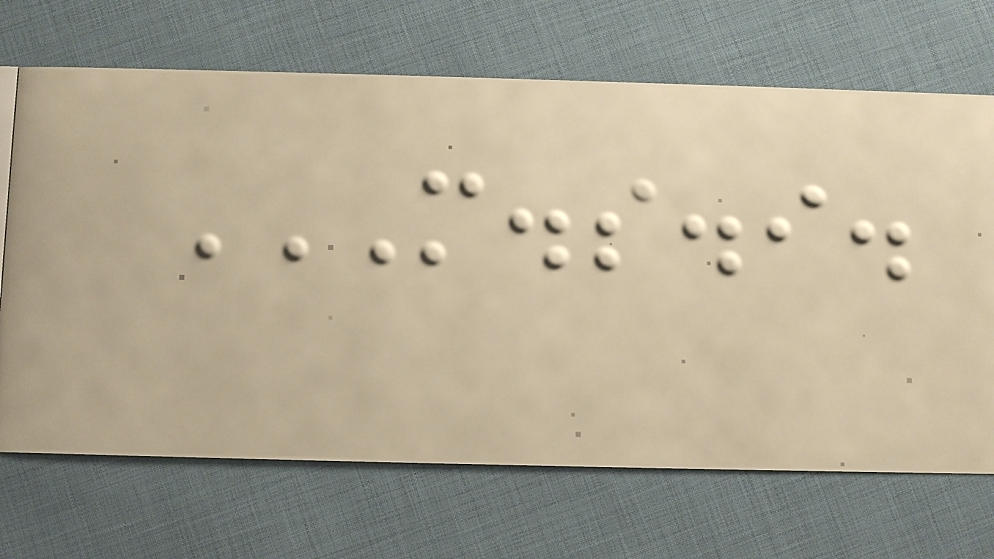M.S.I.
